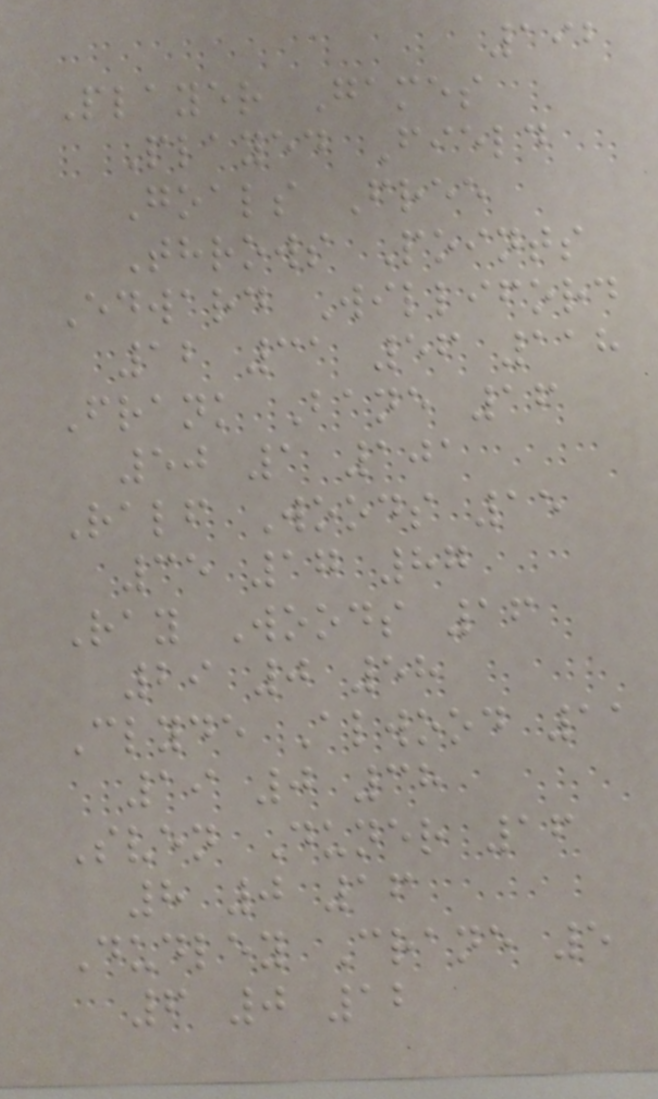192
Player Games
Played Field
Goals Free
Throws Points
Edward Williford
12 31 56 118
Frank Bane 16
50 1 101
Ralf Woods 15
35 17 87
Ray Woods 16
29 0 58
Clyde Alwood 11
19 0 38
Sven Duner 16
8 0 16
Dudley Crane 5
6 0 12
